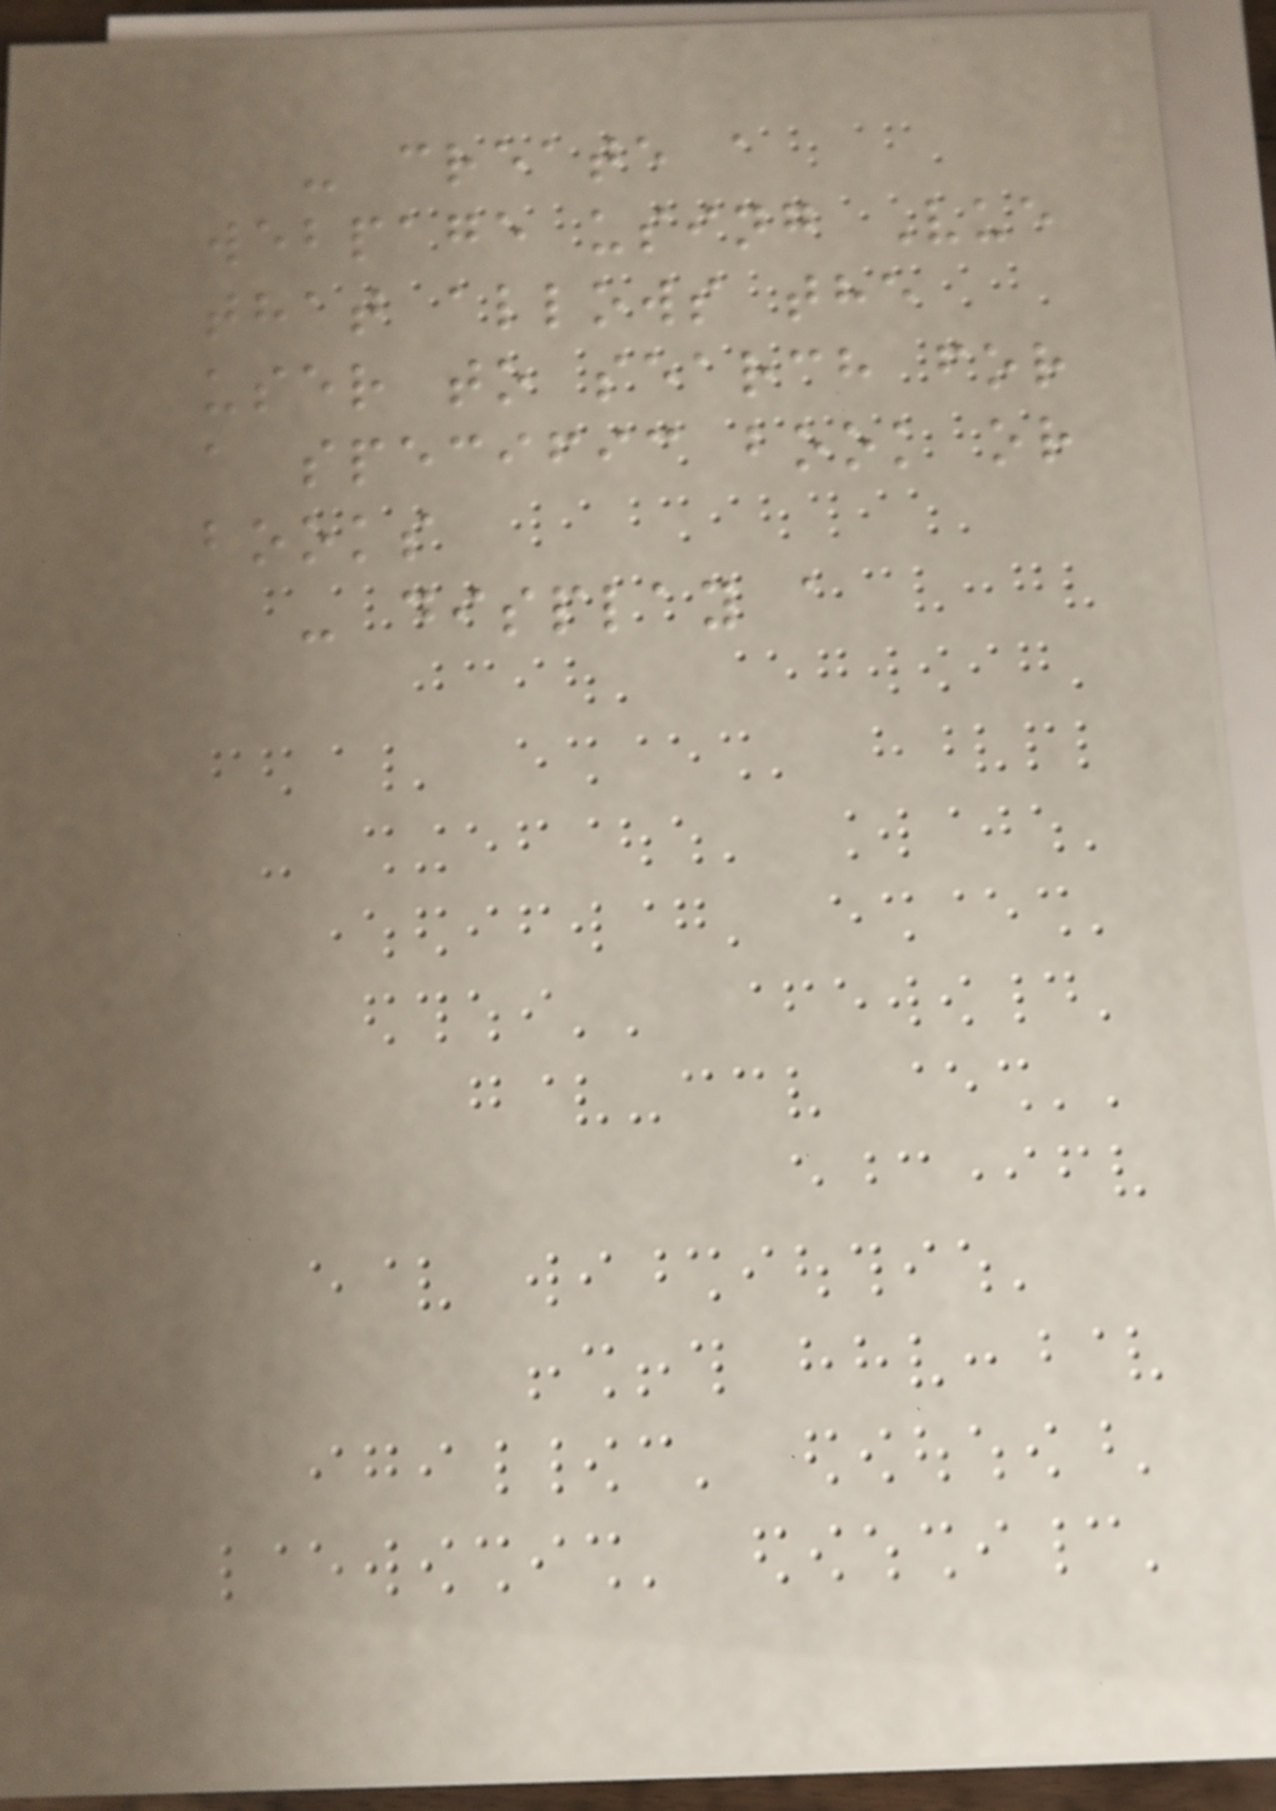- create a
webpage using Vue
that allows the
user to search for
a specific book or
books
- display a
